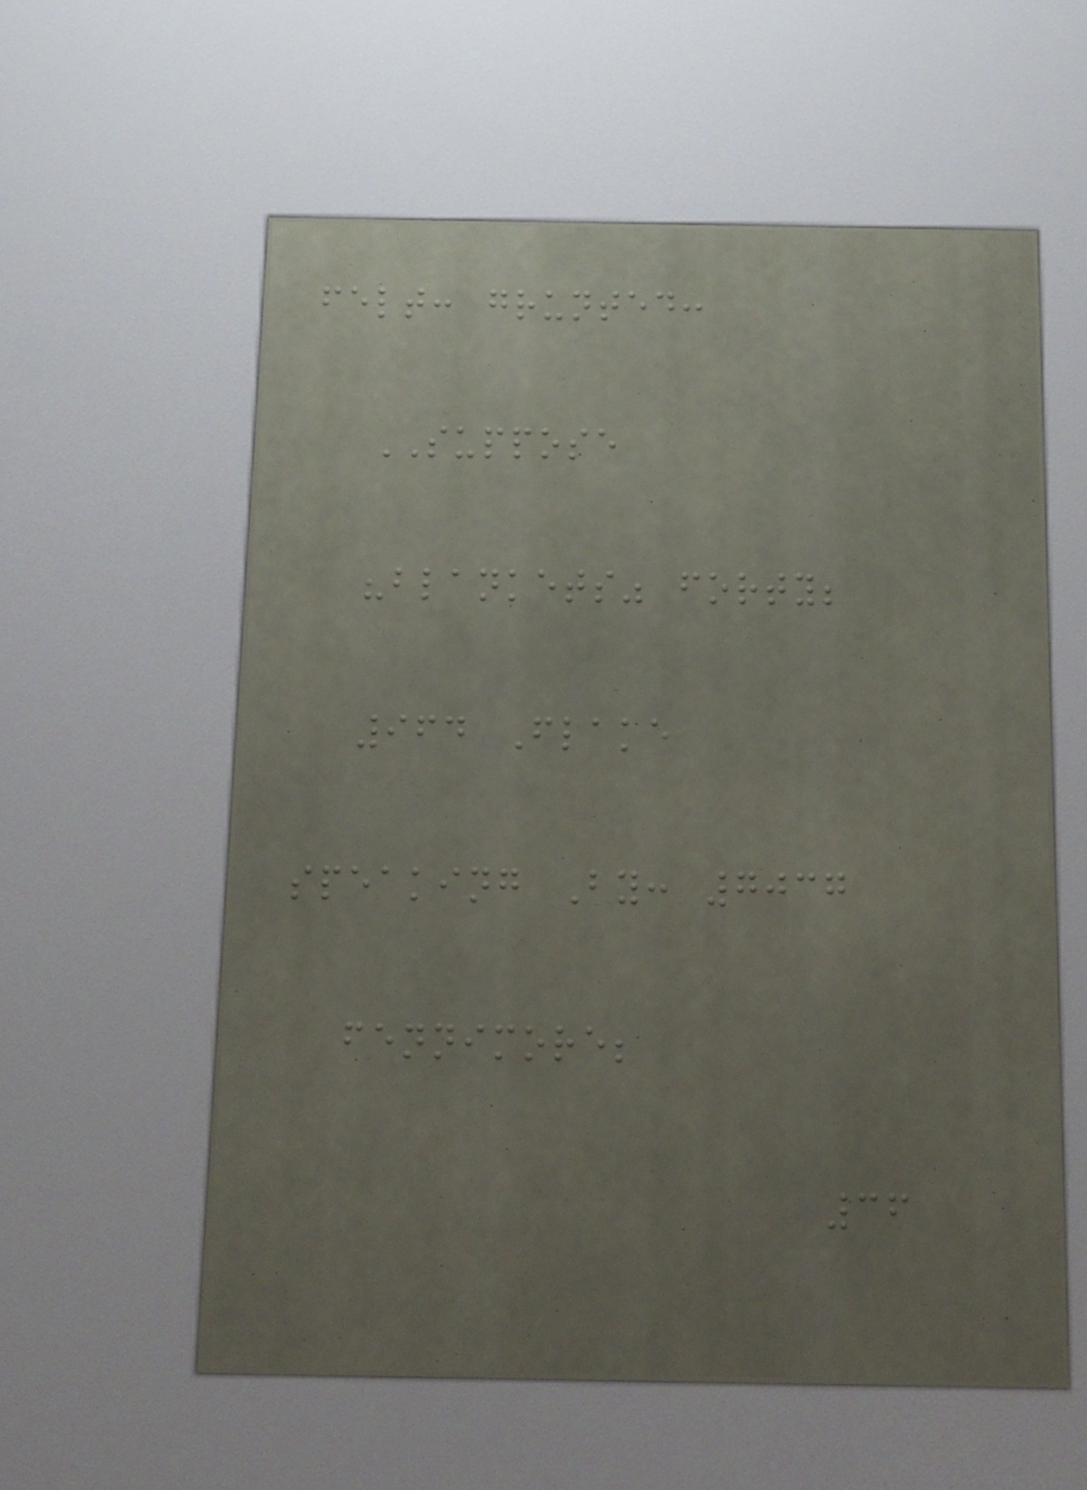felt: grunted:
SUPPOSE
"blankets" forty;
964 Flake
speaking By: 7037
fennimore;
36
